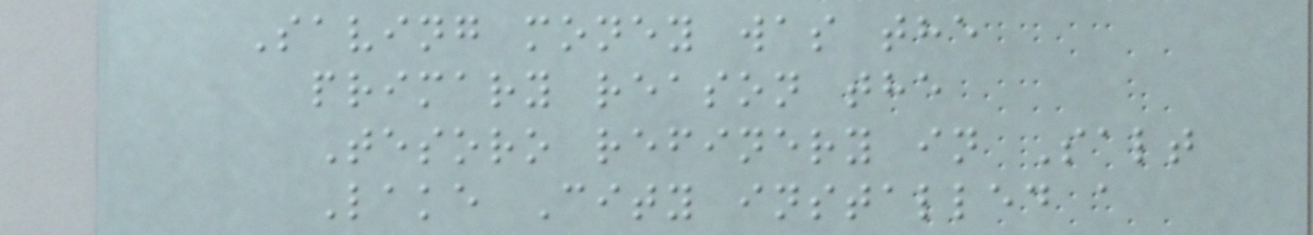Saving money was the
primary reason the
Tesoro refinery in Salt
Lake City installed a
